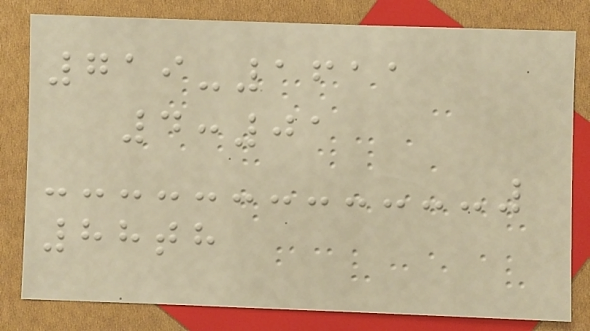719-1611
4:01
88th
